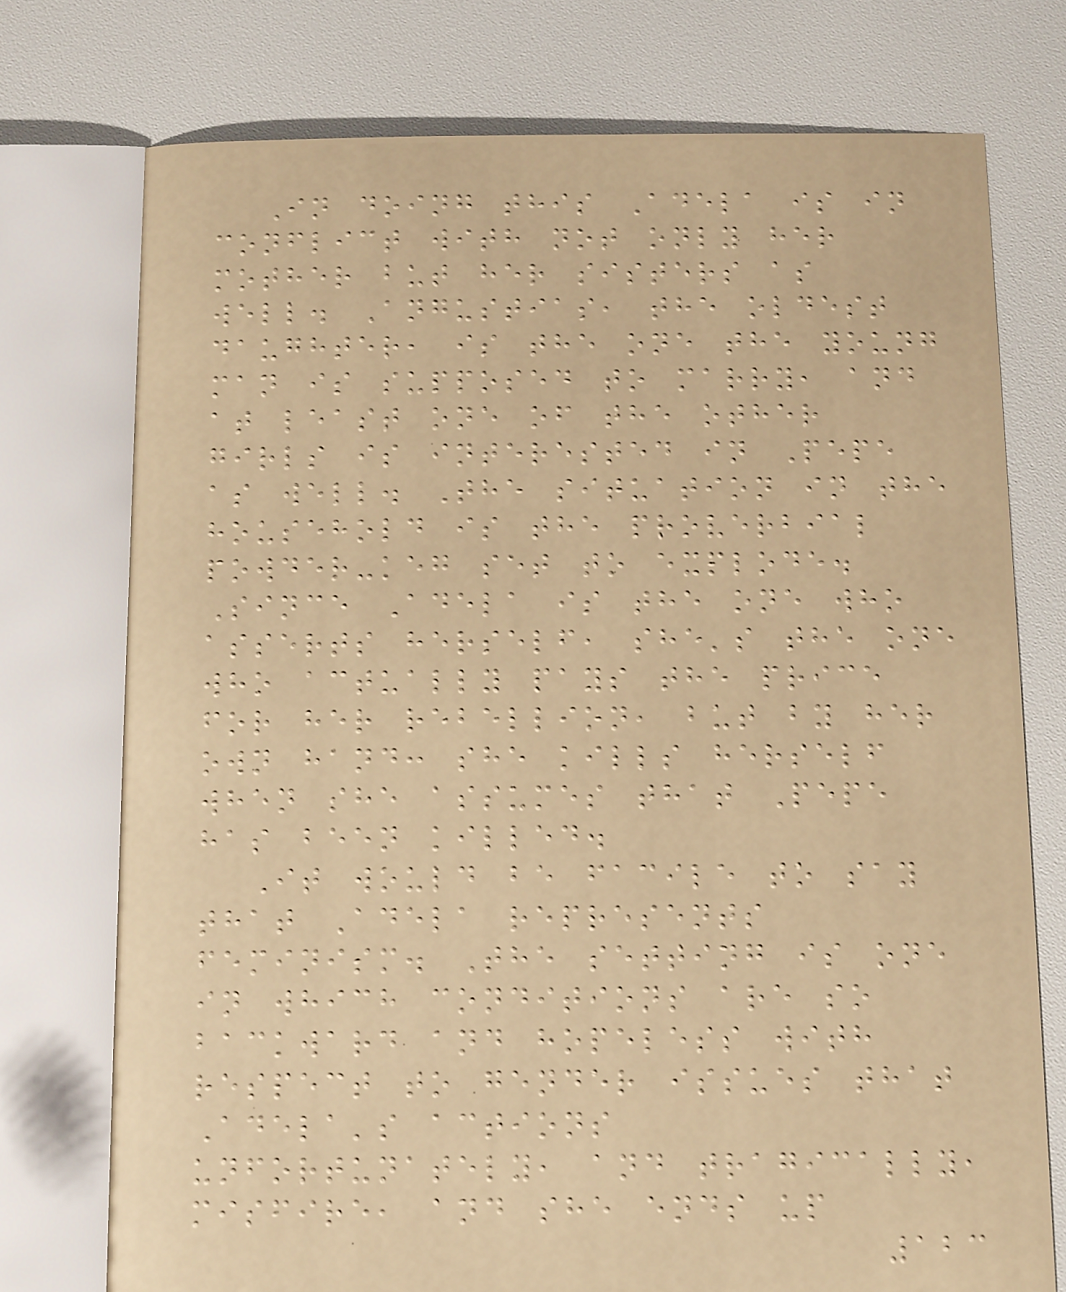In doing this Adela is in
conflict with not only her
mother but her sisters as
well. Angustias, the oldest
daughter, is the one the young
man is supposed to marry, and
at least one of the other
girls is interested in Pepe
as well. The situation in the
household is the proverbial
powder-keg set to explode.
Since Adela is the one who
asserts herself, she's the one
who actually pays the price
for her rebellion, but by her
own hand: she kills herself
when she assumes that Pepe
has been killed.
It would be facile to say
that Adela represents
feminism. The setting is one
in which conditions are so
backward and hopeless with
respect to gender issues that
Adela's actions
unfortunately, and tragically,
misfire, and she ends up
123
